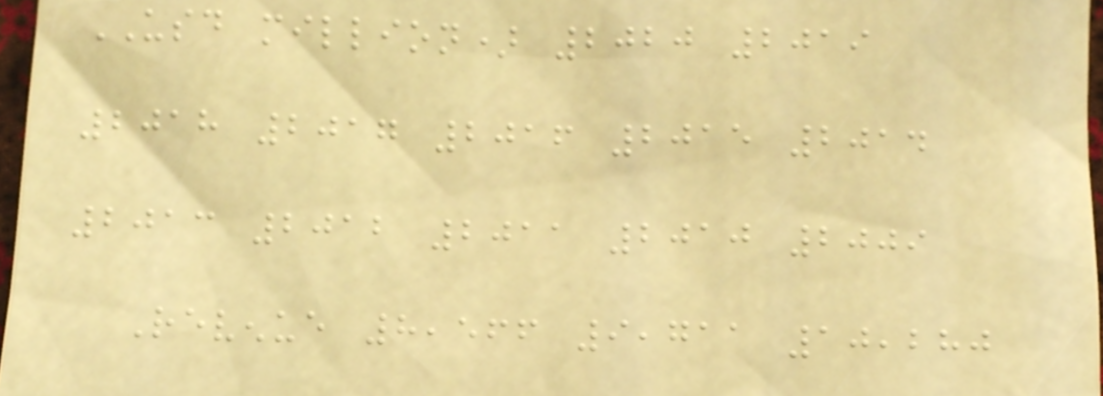USD million) 2020 2019
2018 2017 2016 2015 2014
2013 2012 2011 2010 2009
Revenue 8,566 9,711 10,280
